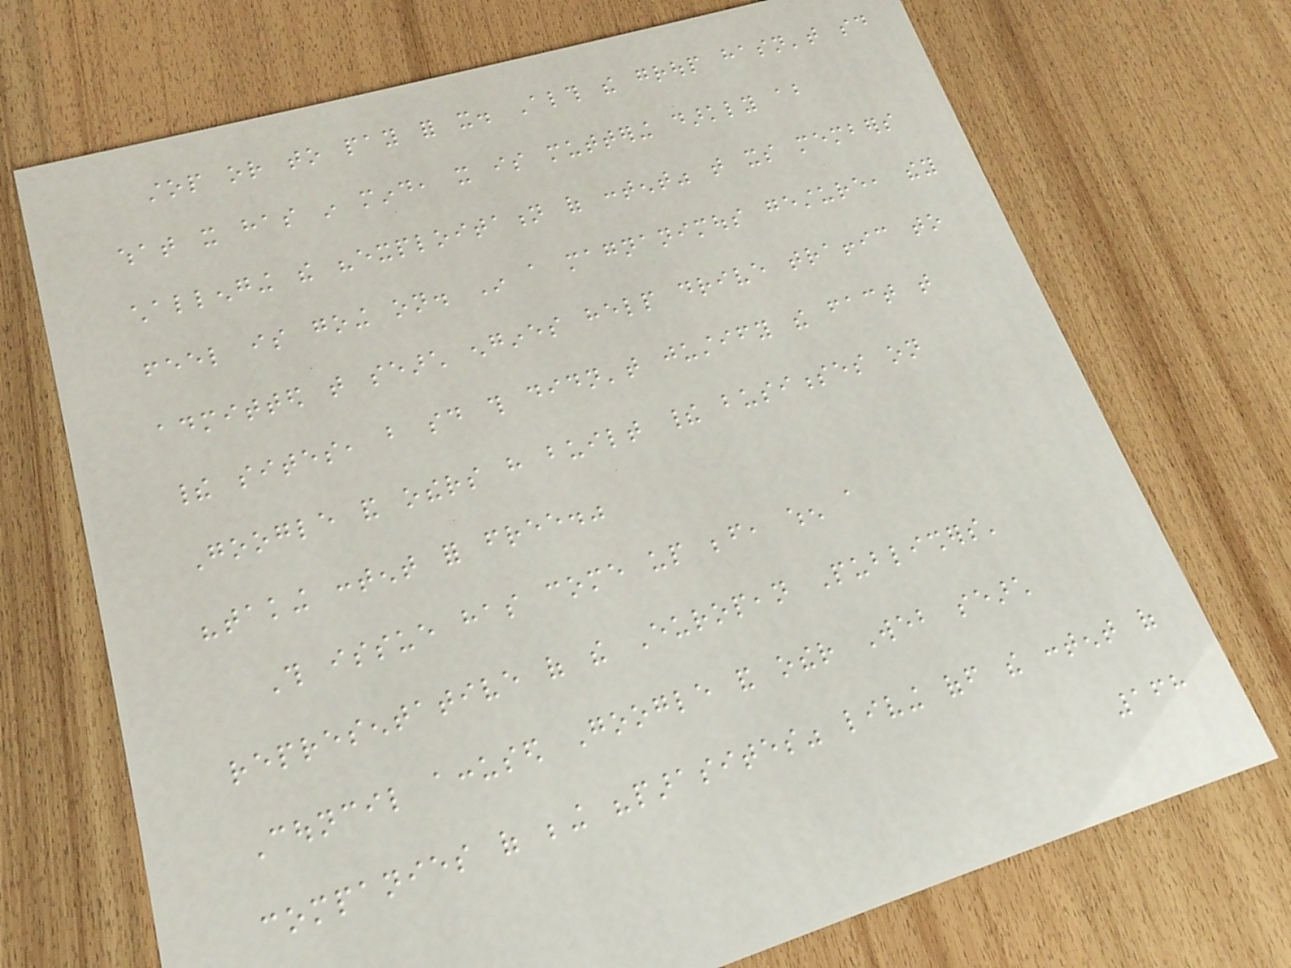stop or to pay for it. Although the group hasn't said
what it has in mind, it is muttering darkly about
challenging the "exploitation of content" that its members
feel is going on. In a magnanimous gesture, they
admitted that search engines help drive traffic to
their sites, but said this didn't justify the fact that
Google and others have built their businesses on
"taking content for free."
This issue has come up before, when a
representative of the European Publishers'
Council accused Google and other Web search
companies of being "parasites" living off the content of
168
